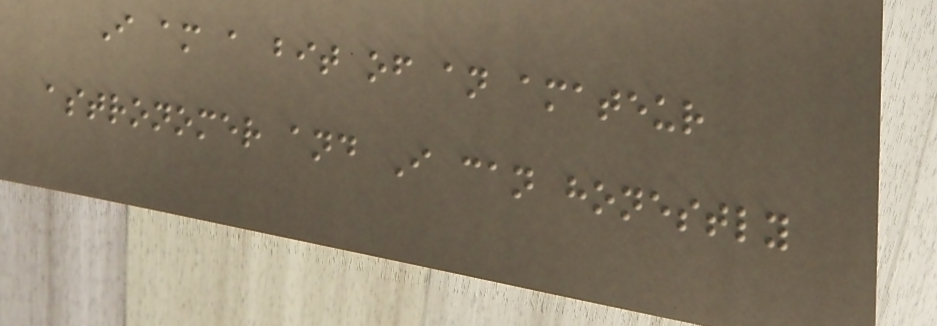I am a bit of an amateur
astronomer and I can honestly
